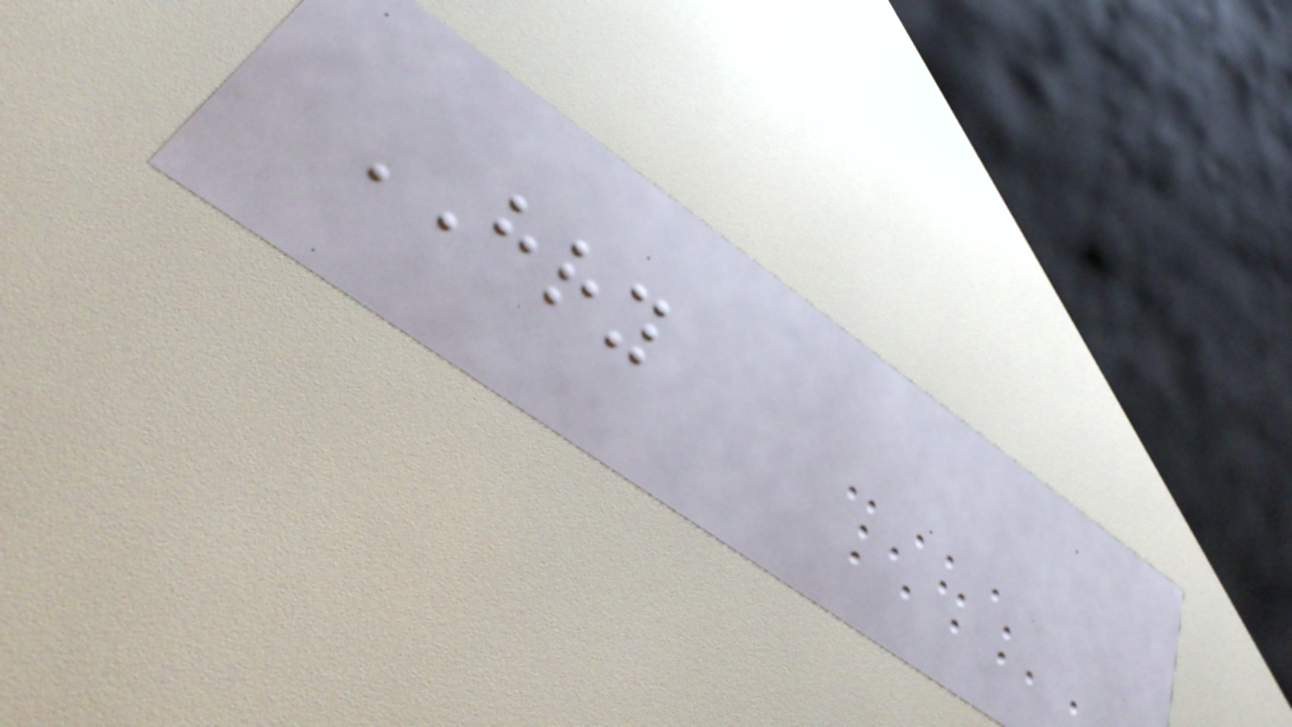HRY
